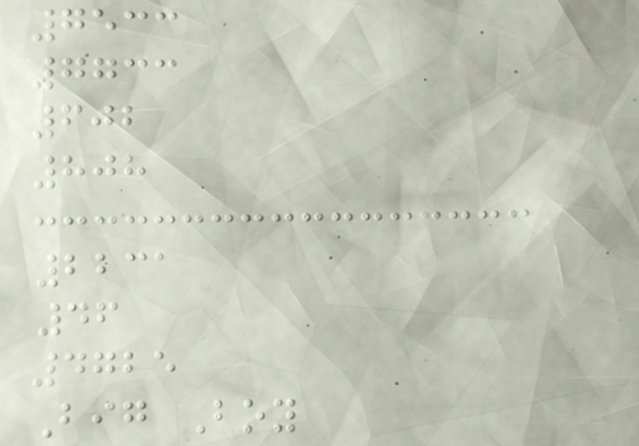7533
7733
602
808
2231
46
4725
Big Boy
